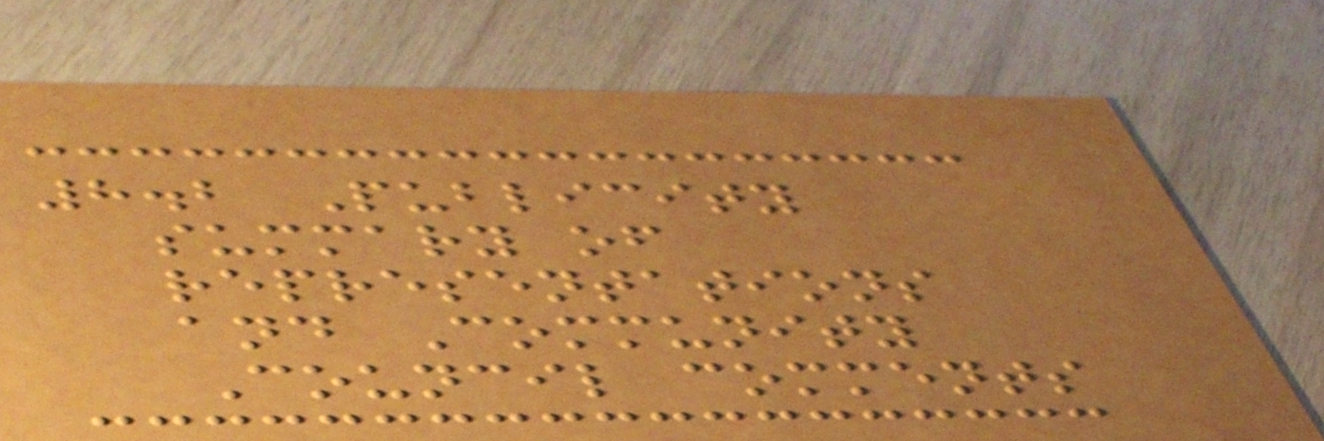8.2 Publicity
summary of
representations
and Community
Council comments
